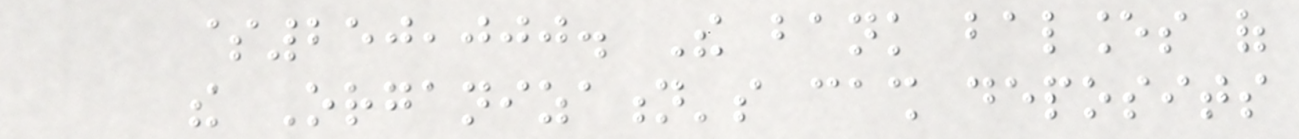$250,000. The bank balances of
the Organization's cash deposits
